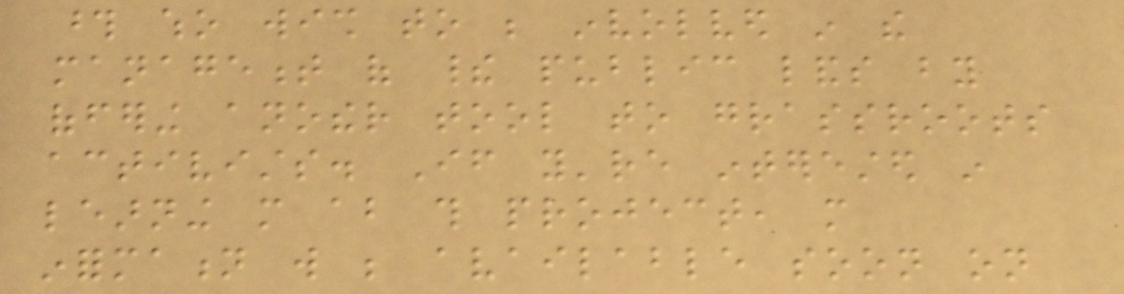those who wish to be involved in the
management of their public lands by
offering another tool to grassroots
activists. If you're interested in
learning more about this project, more
information will be available soon on
